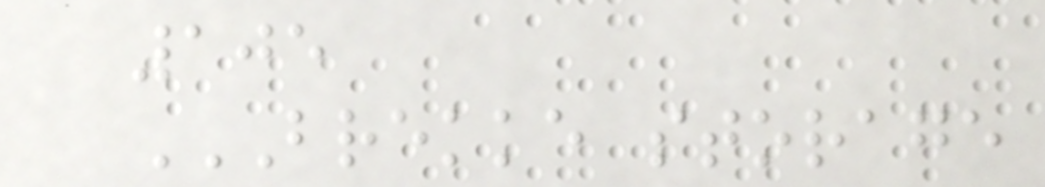105
BREKKE STORAGE
